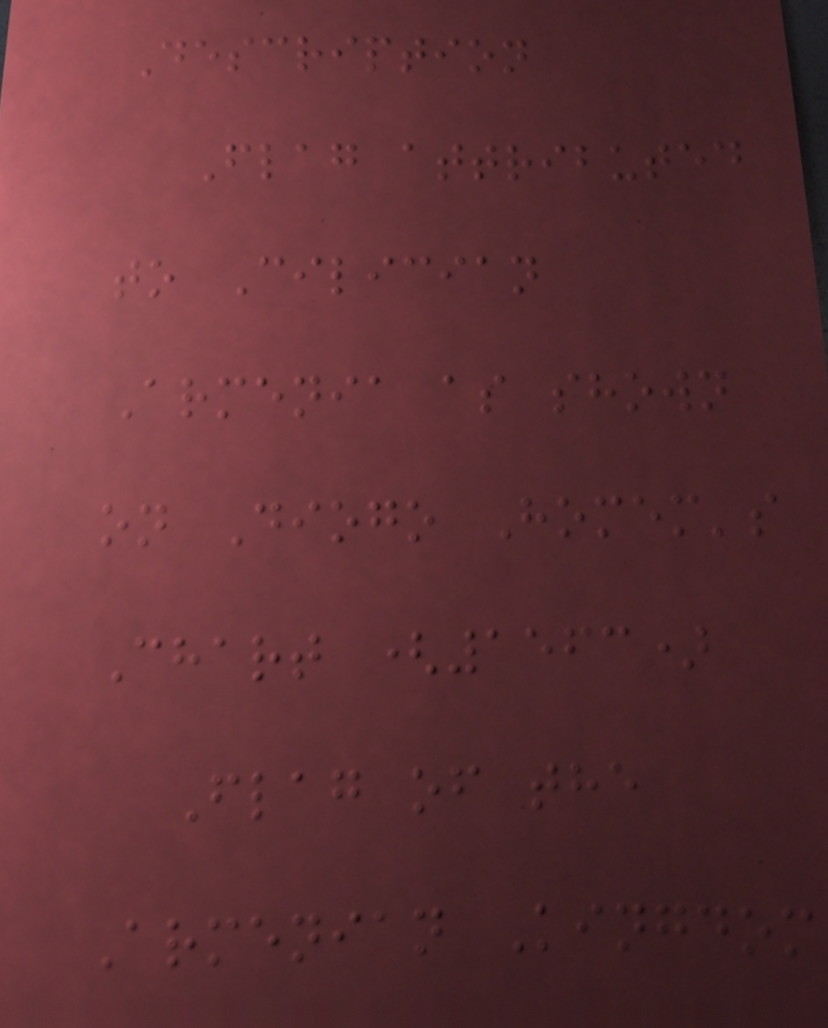Description
Flag attributed
to Cilician
Armenia as shown
on Diogo Homem's
Chart (1563)
Flag of the
Armenian Kingdom
